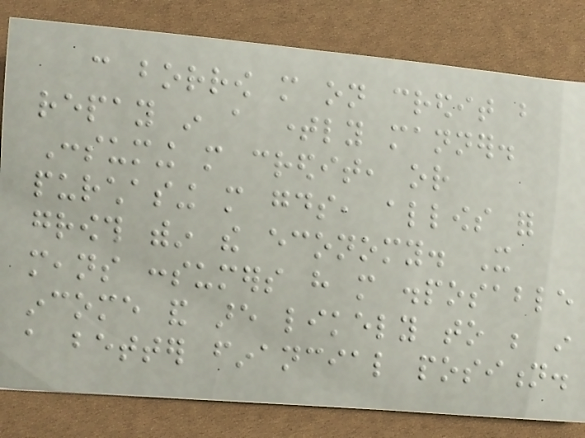can borrow more on credit but
repay in a timely manner.
Consuming more credit, or
purchasing more goods, allows for
growth within the economy. It
means consumers have more disposable
income and are likely to be in
a better financial position.
